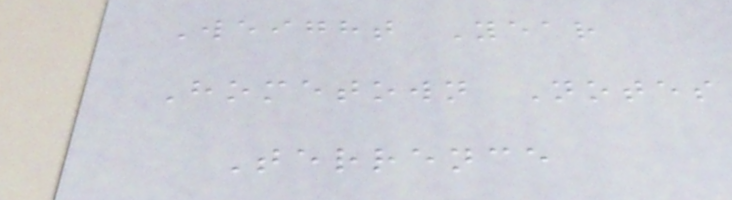Weight Year
Hometown Notes
Terrence
